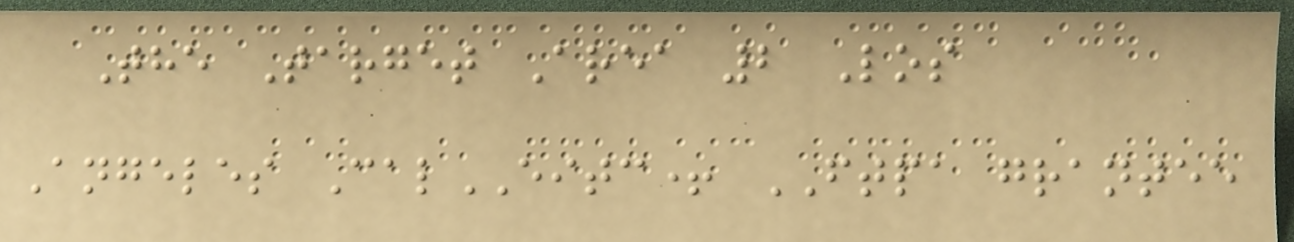The Target Area 2 Los
Angeles CalEITC+ FTPA grantee
